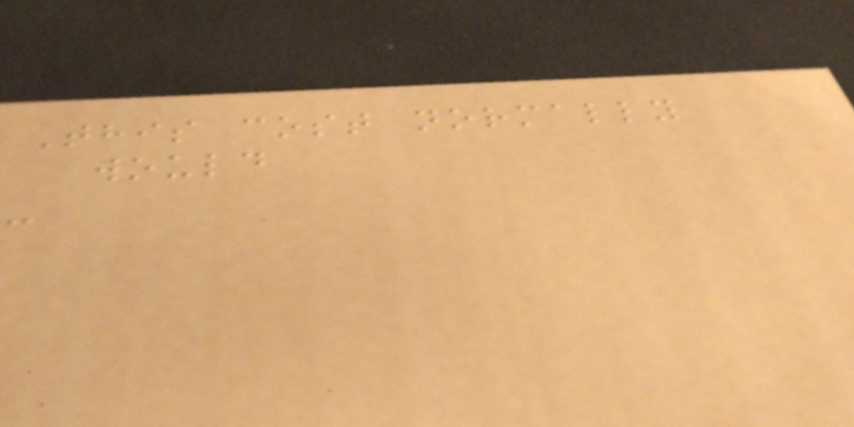This cost normally
would
-
